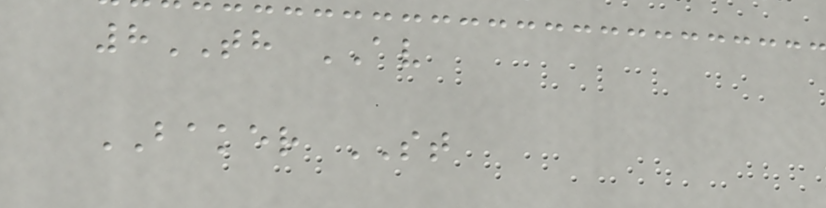8TH AV
BAKER ST
